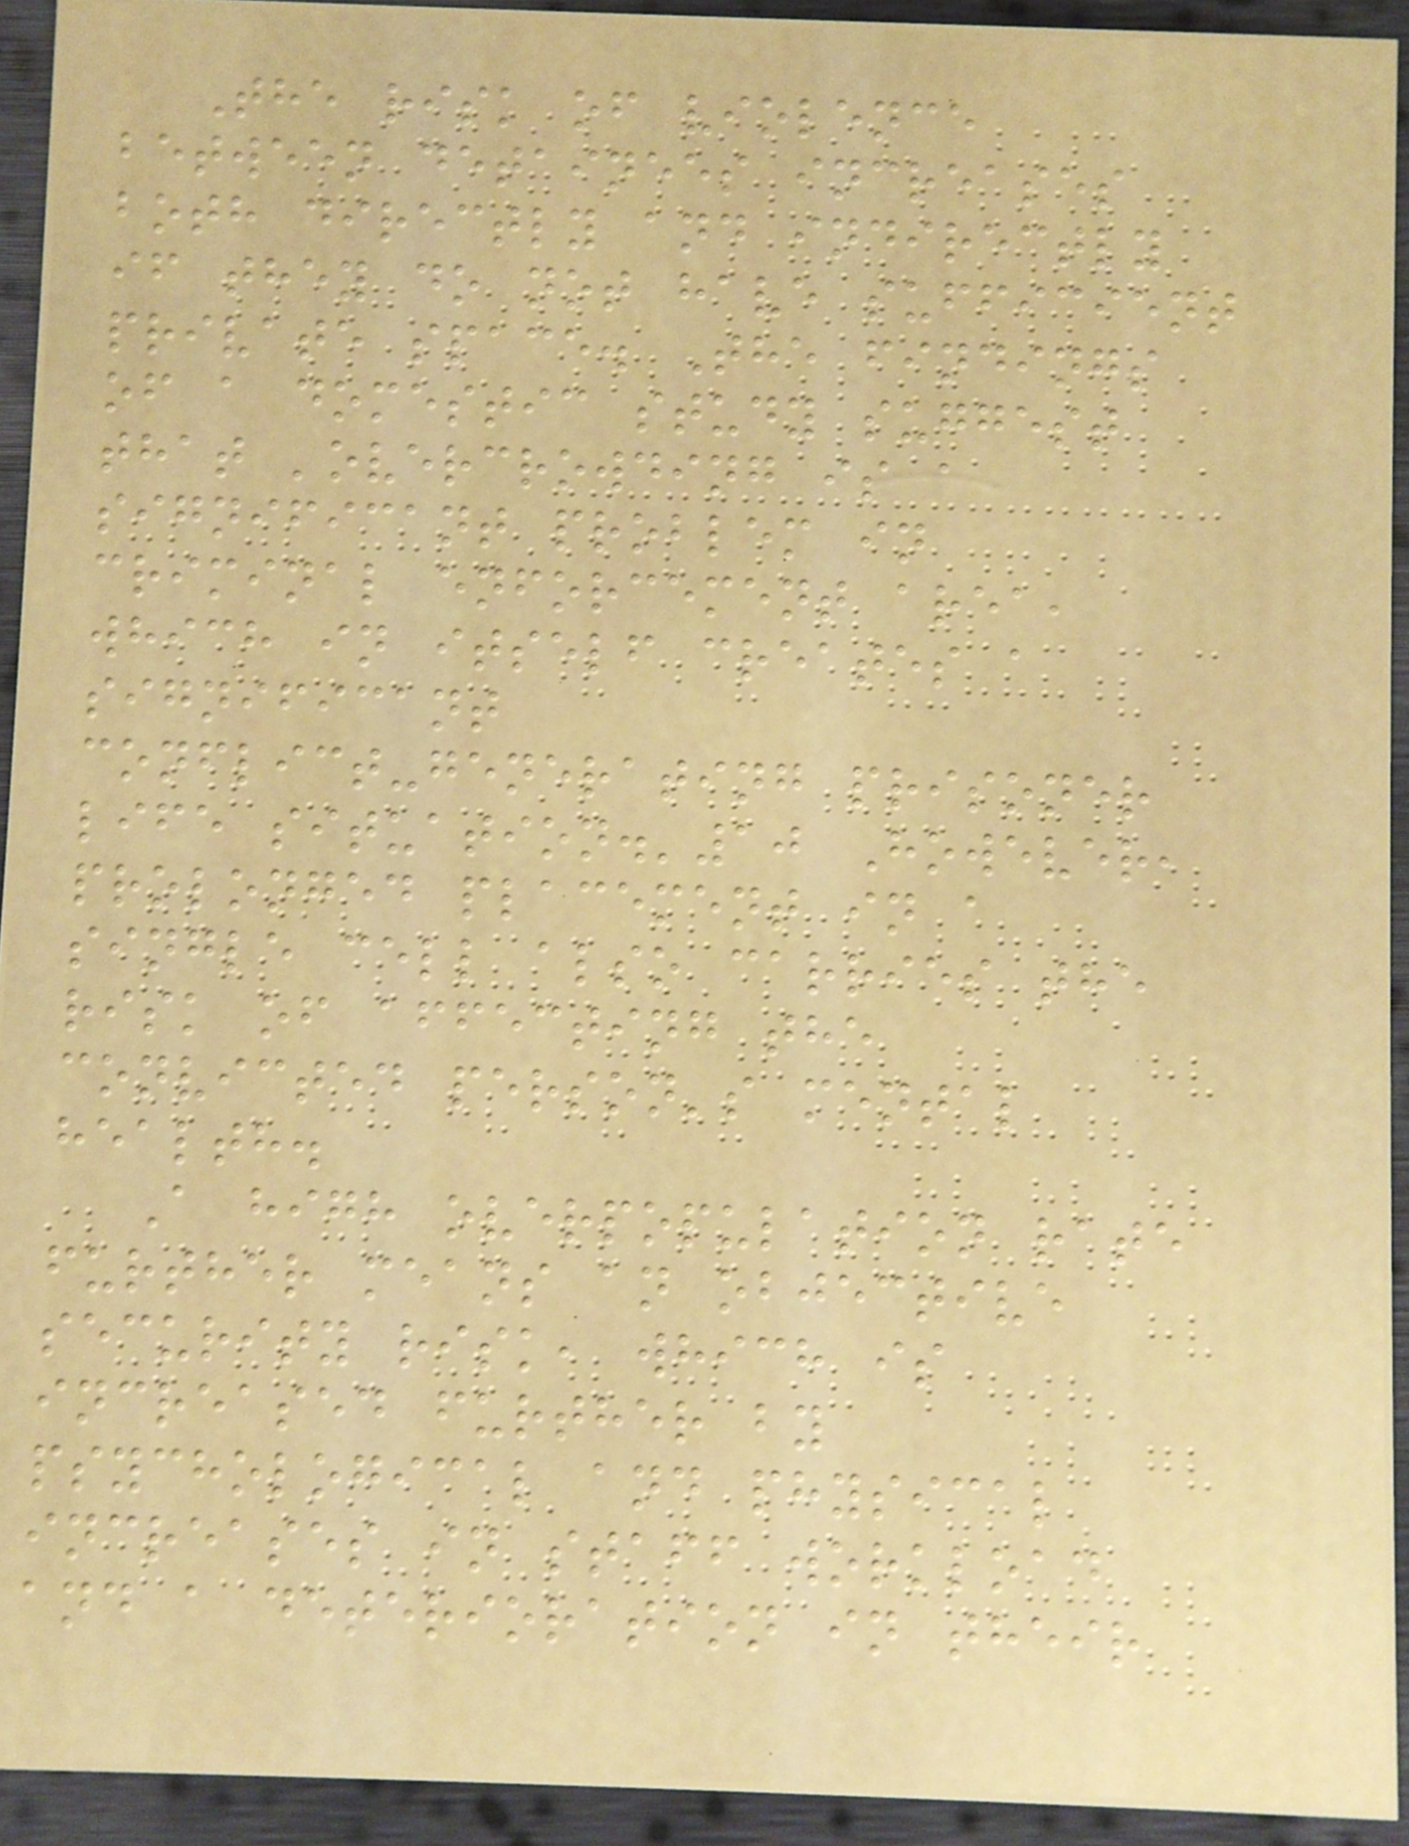The risk of violence
between detainees increases
both directly and indirectly
if they do not have sufficient
private space. The findings
of a domestic study suggest
that 'overcrowding is a
significant problem in
criminal enforcement area,
which in itself creates a
significant
conflict-generating prisoner
life situation.'10 However,
prolonged placement in a
single cell also carries the
risk of affecting the
convicted person's mental
health.
A high overpopulation rate
further means an objective
security risk, which is
increased further by
psychological and physical
increases in staff workload
and a deterioration in their
